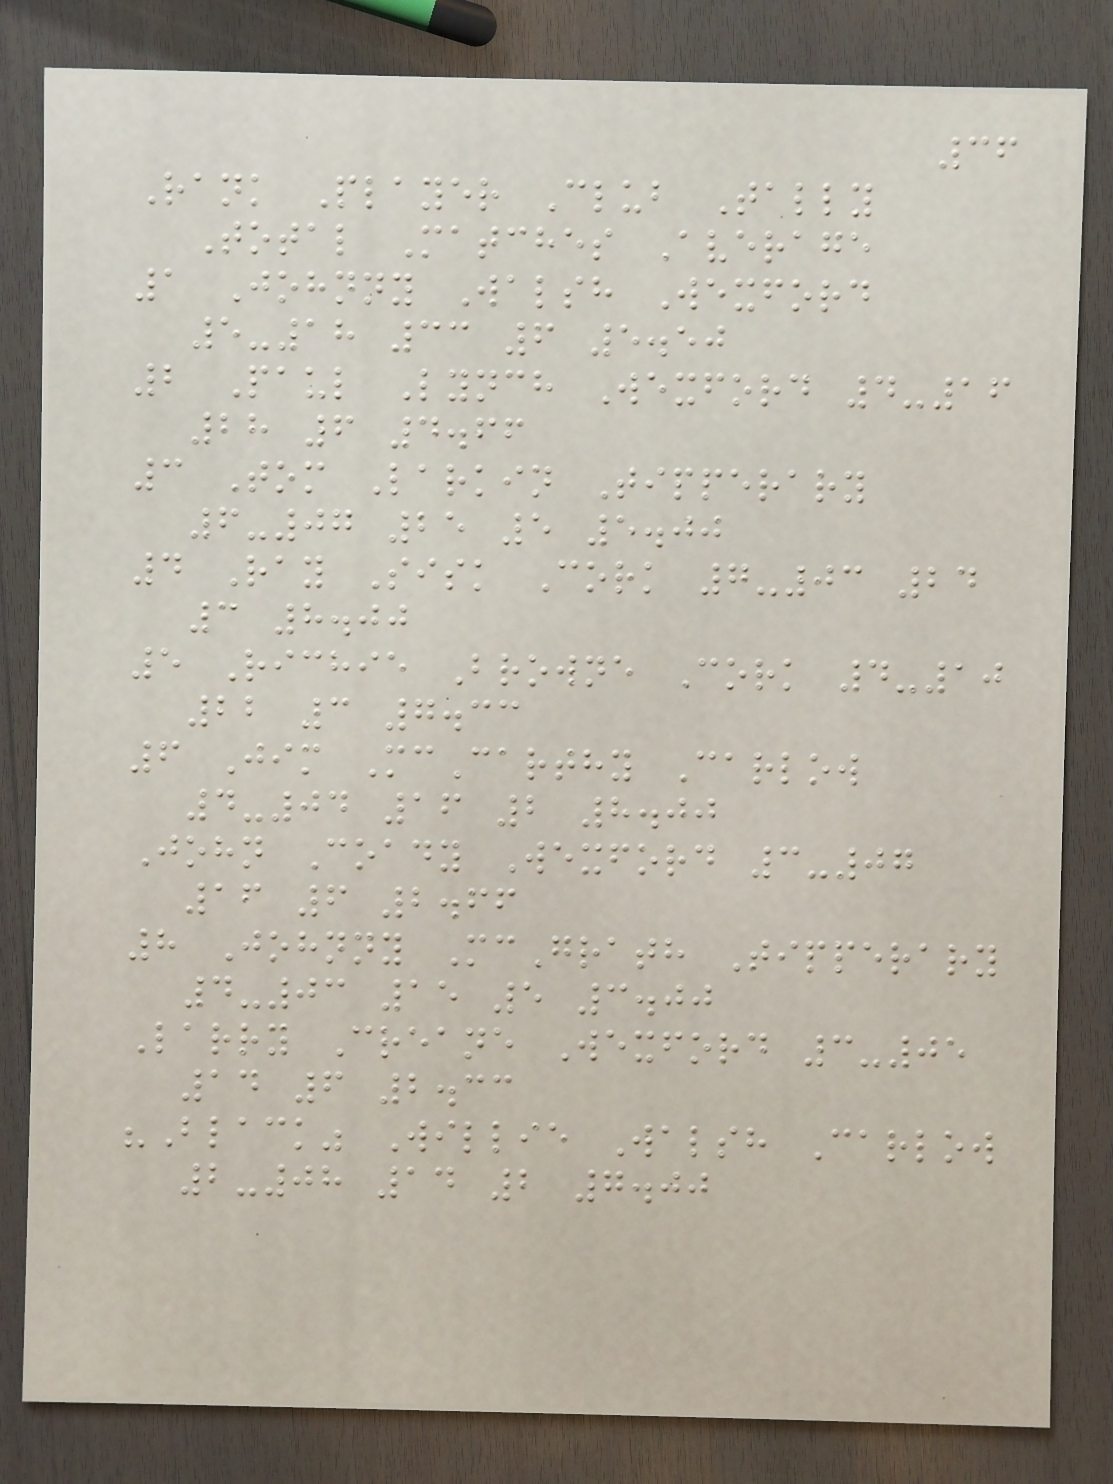36
Rank Player Club Tally
Total Matches Average
1 Johnny Walsh Wexford
5-18 33 6 5.50
2 Paul Lynch Wexford 4-16
28 6 4.66
3 Tom Larkin Tipperary
6-07 25 5 5.00
4 Ray Sisk Cork 7-03 24
3 8.00
5 Richie Browne Cork 4-10
22 3 7.33
6 Jim McCarthy Carlow
4-04 16 2 8.00
John Coady Wexford 3-07
16 6 2.66
8 Johnny McGrath Tipperary
4-03 15 5 3.00
Larry Creane Wexford 3-05
14 6 2.33
"Black" Willie Walsh Carlow
2-08 14 2 7.00
